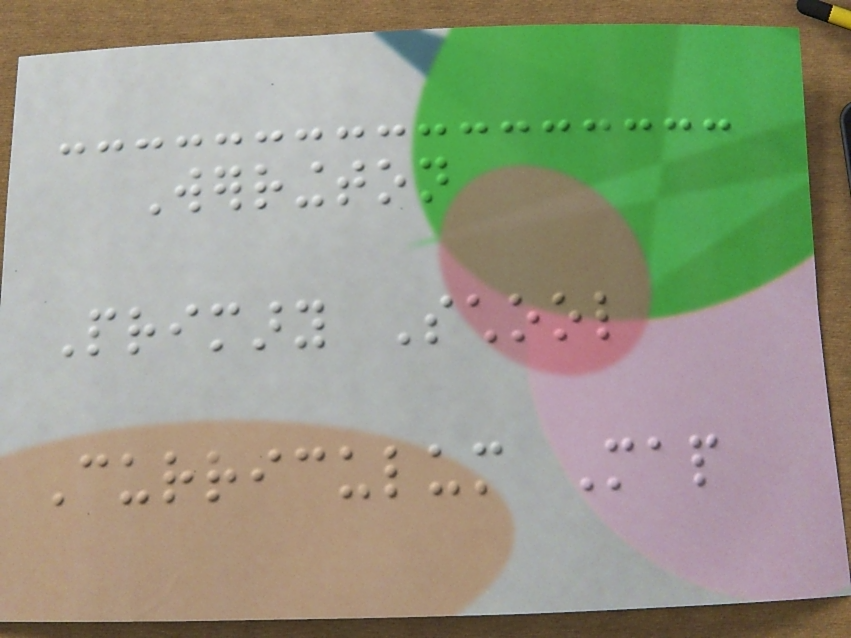Werrington
Primary School
Curriculum Map
